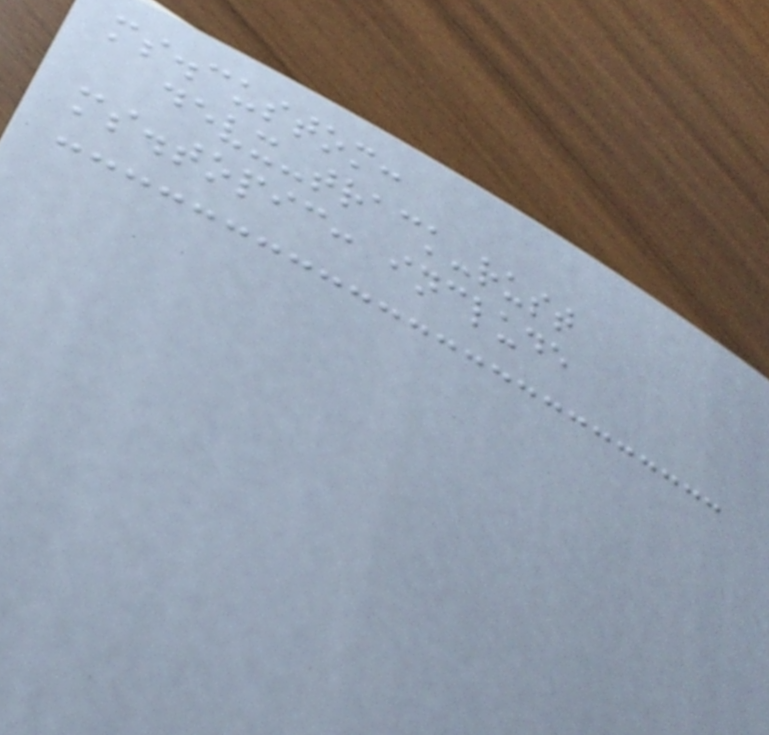ms.custom:
devx-track-rust
ms.topic: include
